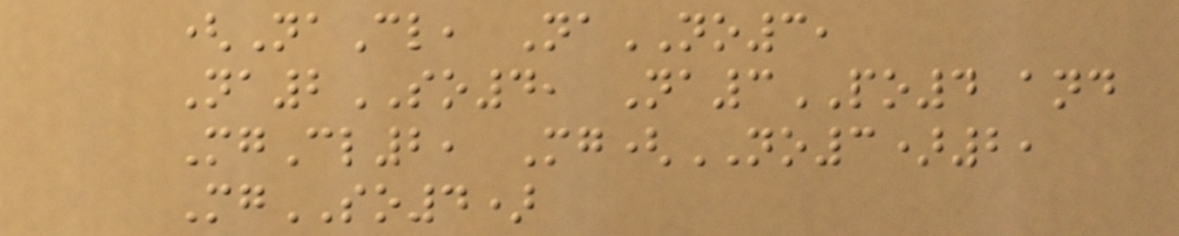(NaCl, NaNO3,
Na2SO4, Na3PO4 and
MgCl2, Mg(NO3)2,
MgSO4)
